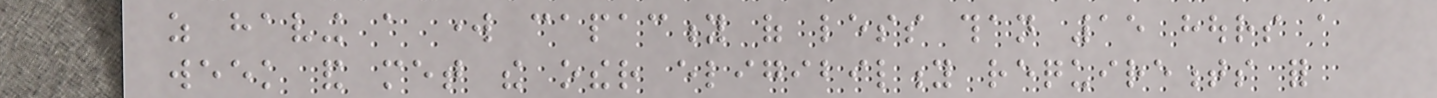as having a work capacity of less than 15 hours a
week and met the other eligibility requirements for
